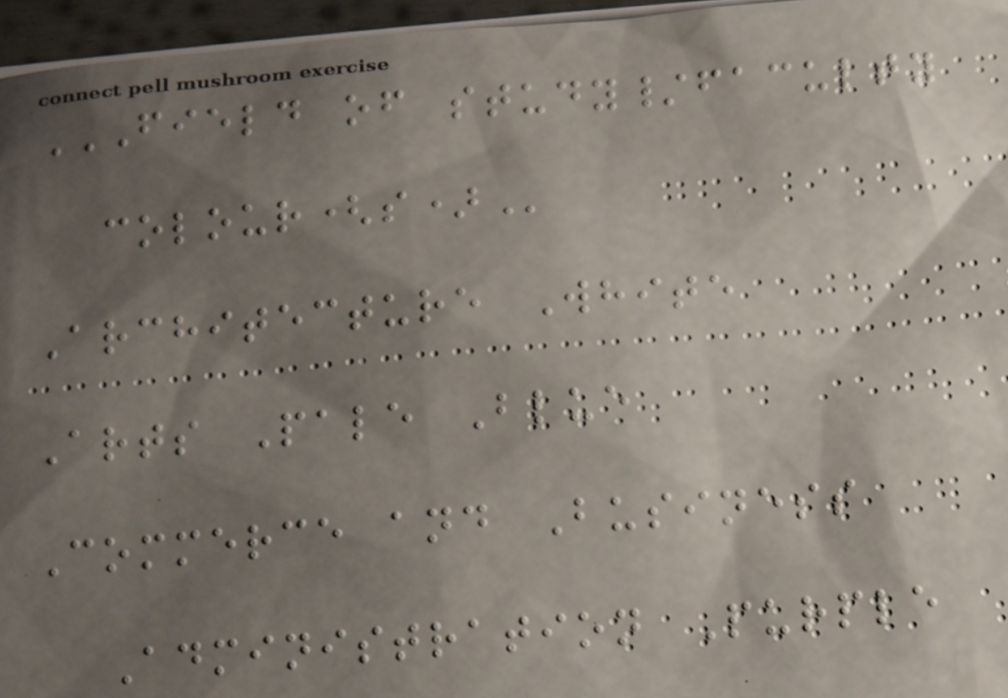FIELD OF STUDY/FACULTY
COLOUR(S)
Architecture White
Arts Pale Blue
Commerce and Business
Administration Purple
